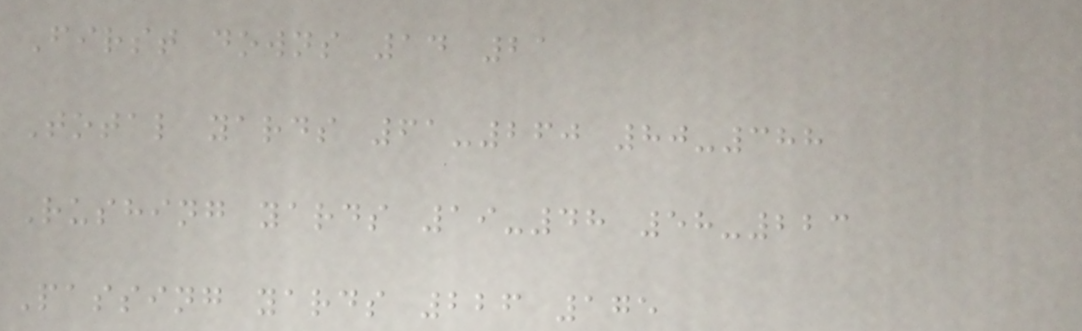First downs 14 21
Total yards 61-260 80-388
Rushing yards 19-48 58-223
Passing yards 226 175
